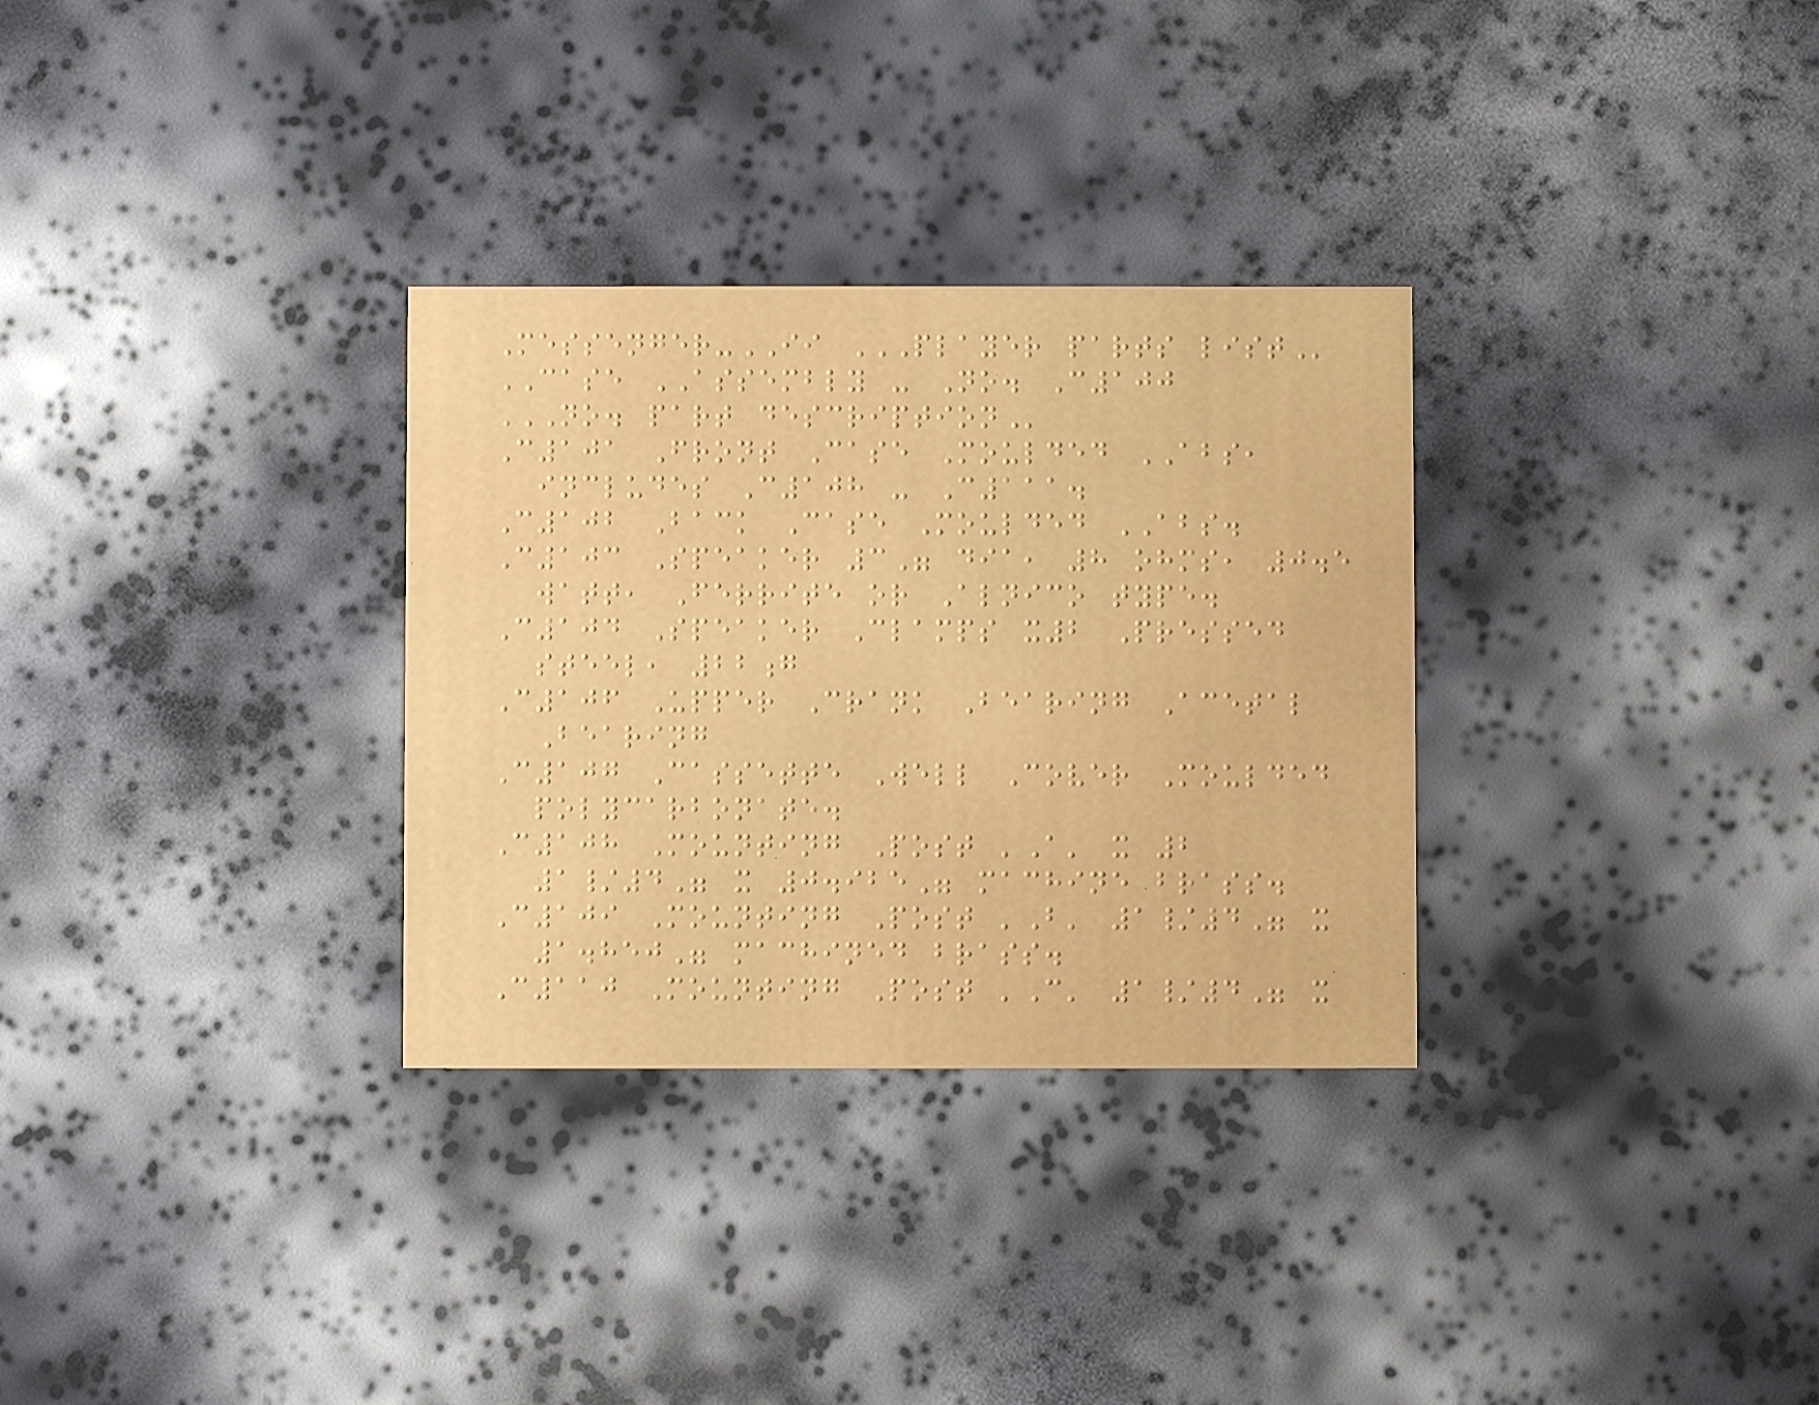Messenger-II PLAYER PARTS LIST
CASE ASSEMBLY - No. C100
NO. PART DESCRIPTION
C101 Front Case Moulded ABS,
includes C108 - C111.
C102 Back Case Moulded ABS.
C103 Speaker 3" dia, 8 ohms, 0.5
watt, Ferrite or Alnico type.
C104 Speaker Clamps x2 Pressed
steel, 22g
C106 Upper Crank Bearing Acetal
Bearing
C107 Cassette Well Cover Moulded
polycarbonate.
C108 Mounting Post 'A' x 2
1/4" x 0.925" machine brass.
C109 Mounting Post 'B' 1/4" x
1.850" machined brass.
C110 Mounting Post 'C' 1/4" x
